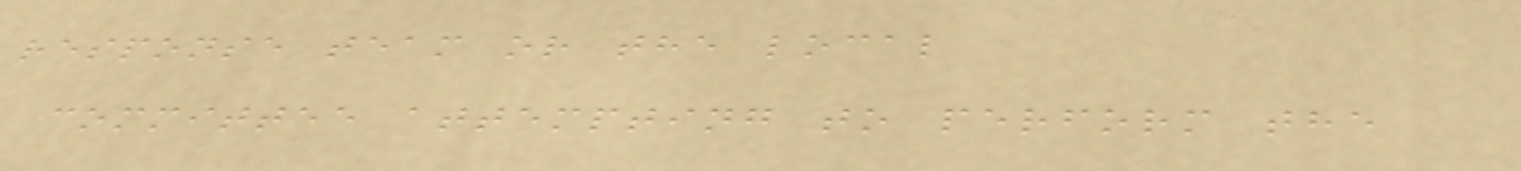response team or the local
committee attempting to perform the
